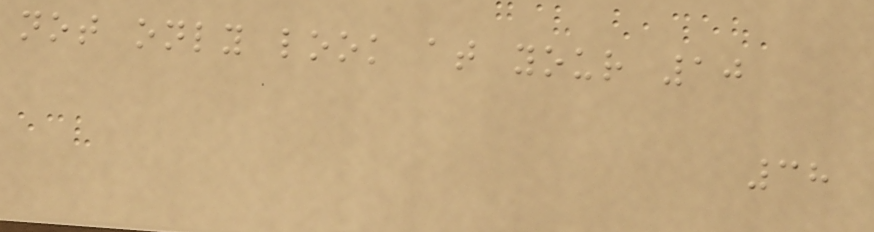not only look at your 10
38
